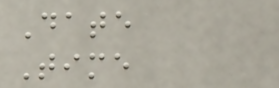Date
Time
